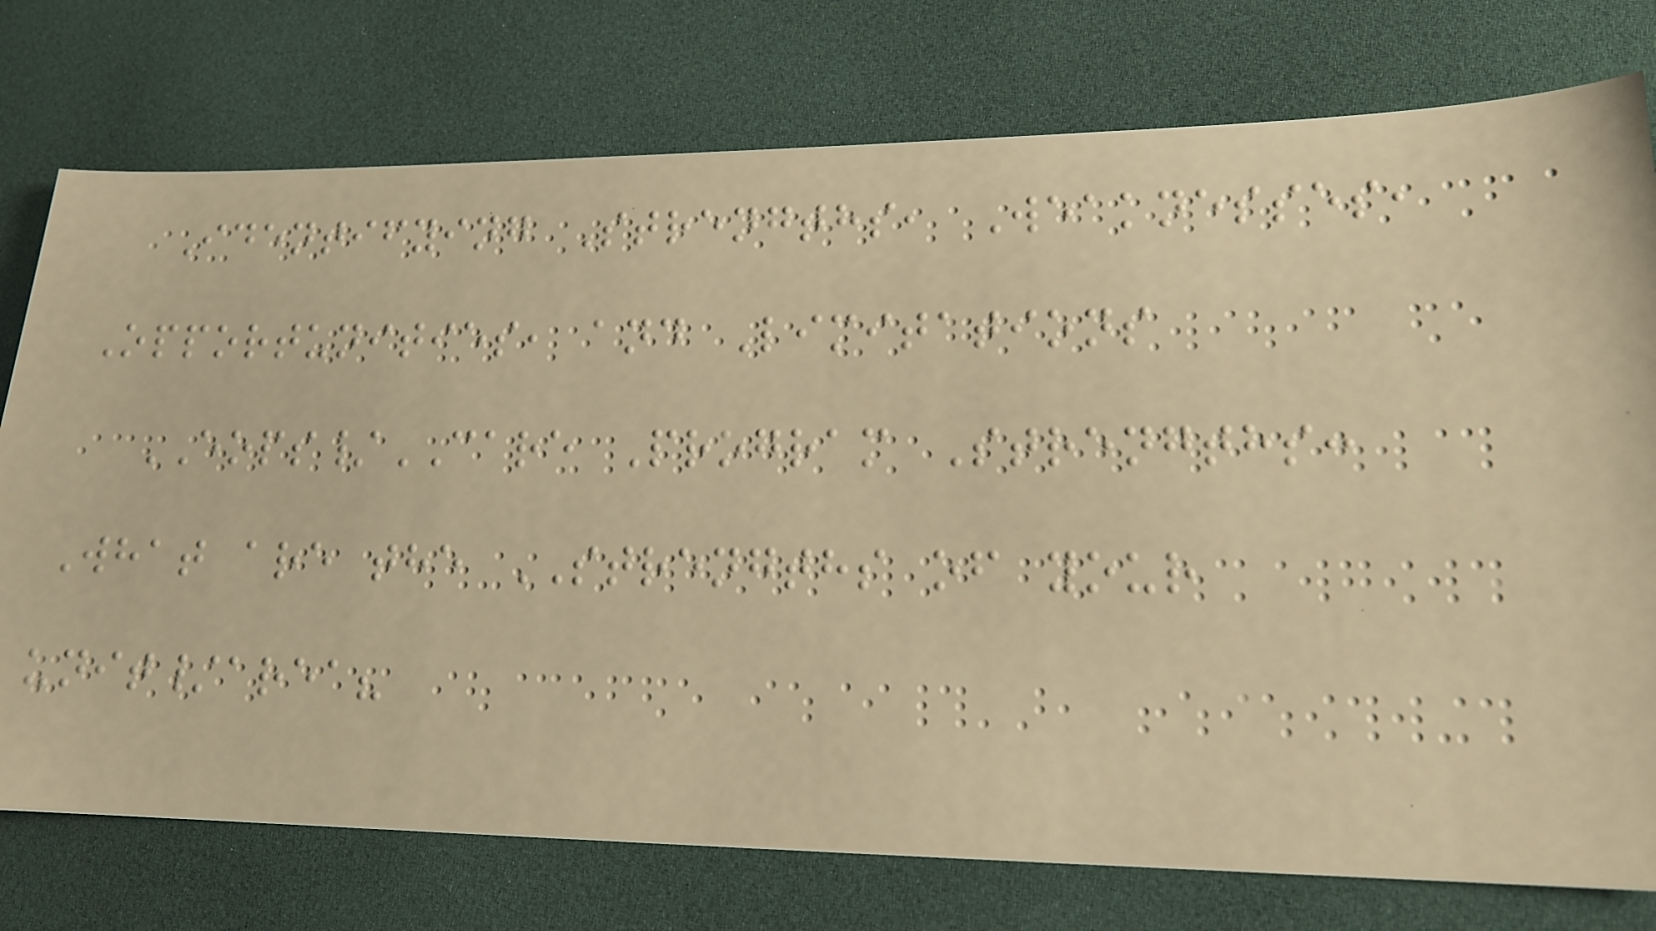Identifying Strengths, Weaknesses,
Opportunities, and Limitations
EOPS/CARE Program Strengths:
What are the STRENGTHS of your
unit/area?
